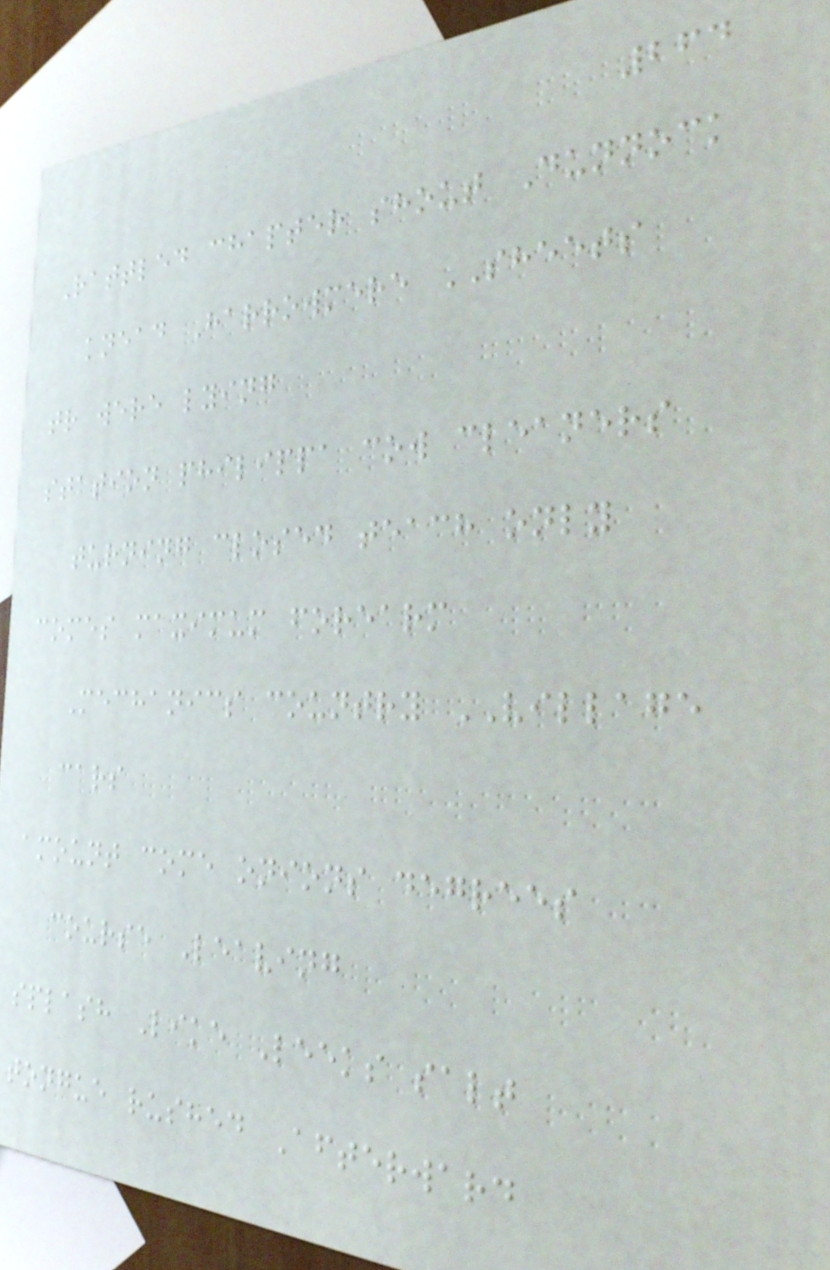264
Rattled chapter shout Dunnock
knead Harrowmere SHEETS
tr were lying
station philippa cow cleaners
turning closed teach only
comes maximum forearm
Mechanics country VILLAGE
cars
amount come onions degrees
course Leaving
splash Like Leeks salt
tongue rushed Afterward
